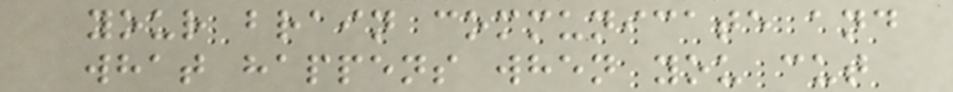your brain communicate and
what happens when you cut
